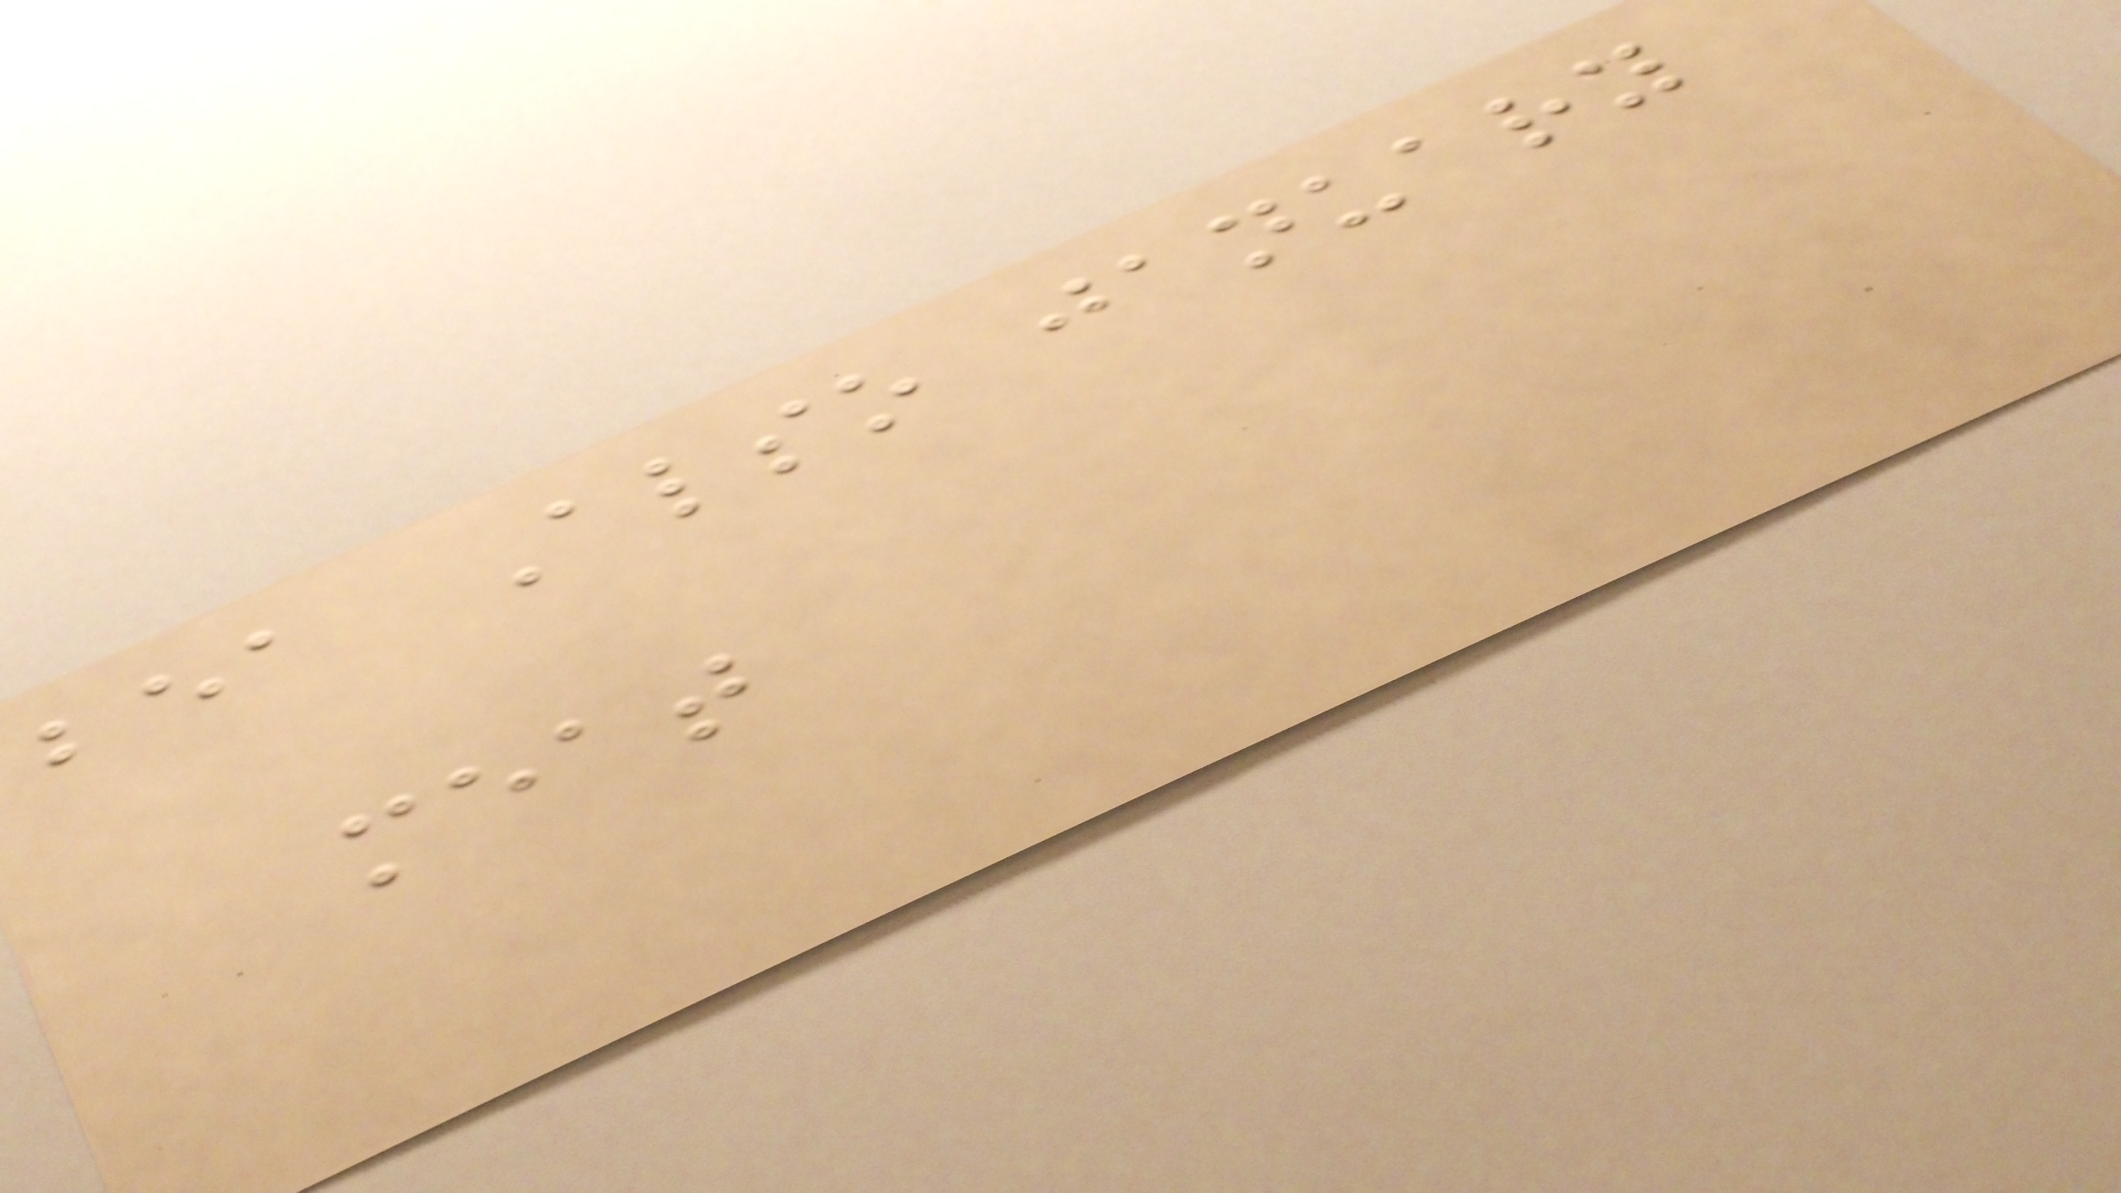bea Also january
meat
